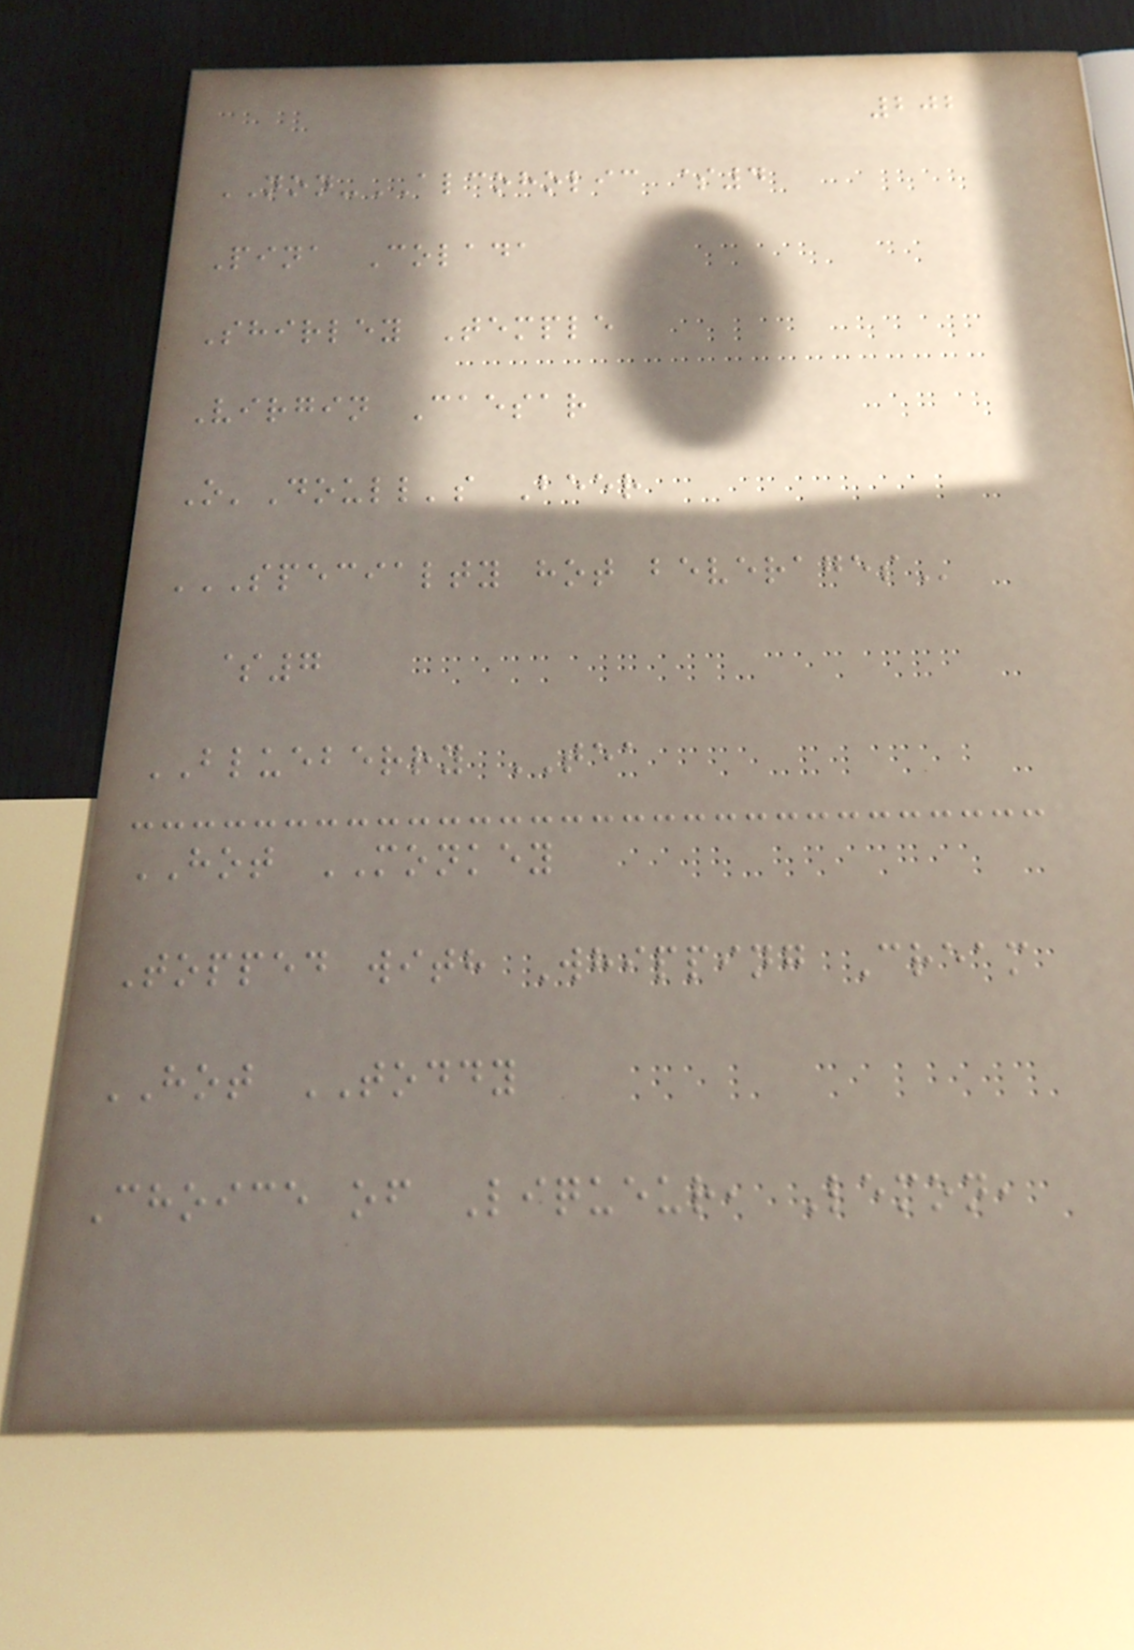202
NON-ALCOHOLIC $4
Pina Colada
Shirley Temple
Virgin Caesar
O'Doull's Beer
SPECIALTY HOT BEVERAGES
$7
BLUEBERRY TEA
HOT MONKEY
Topped with Whipping Cream
HOT TODDY
Choice of Liqueur, Lemon,
